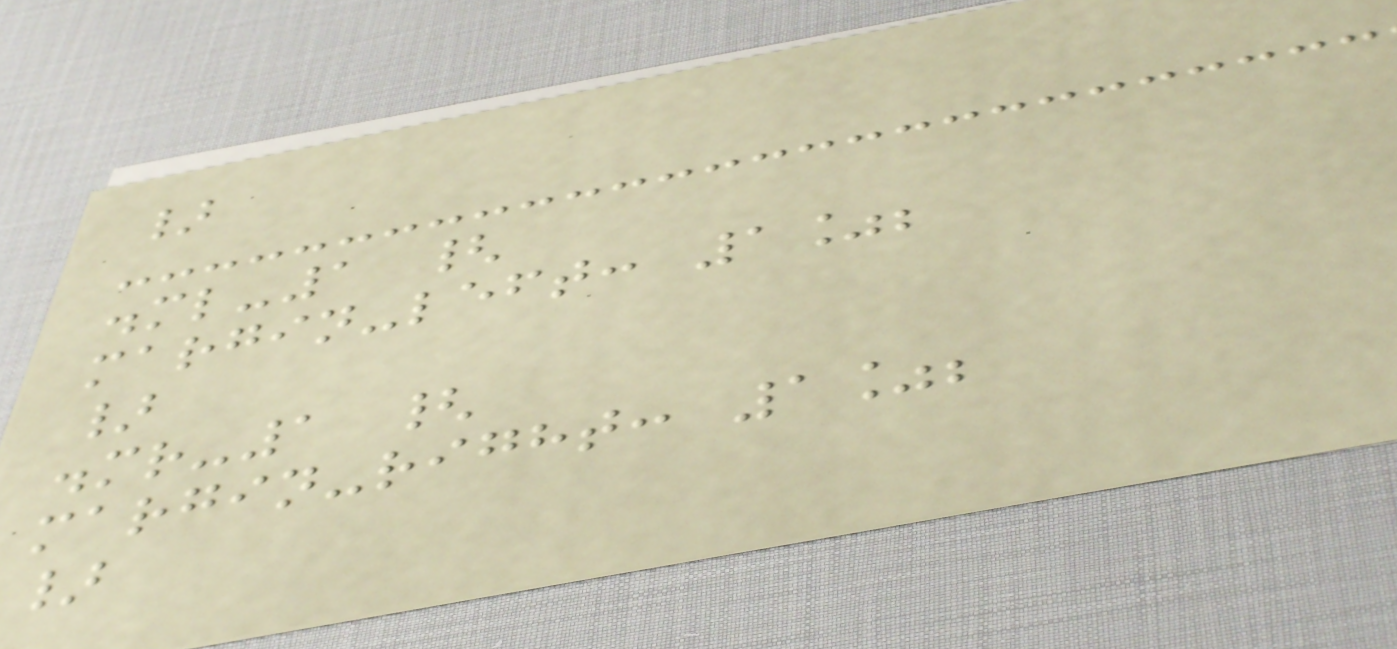}
.ml-1 {
margin-left: 1%;
}
.mr-1 {
margin-right: 1%;
}
